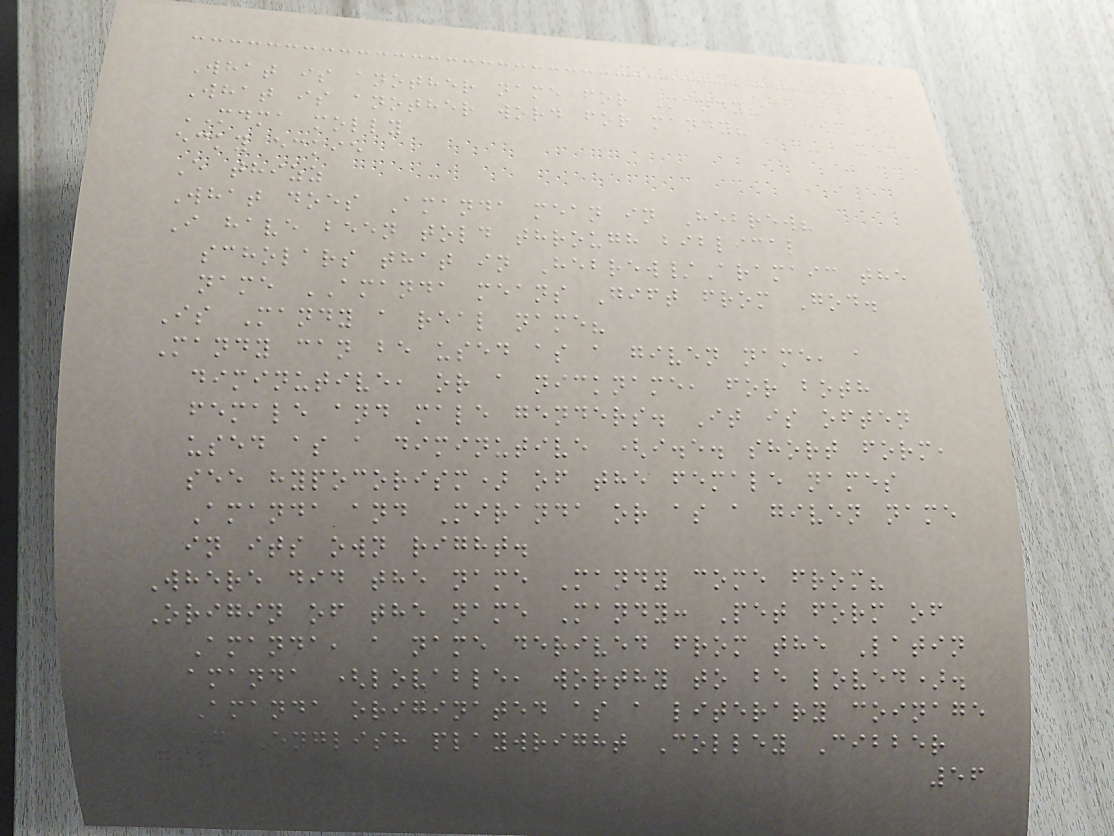What is another name for Mandy?
What is another word for mandy?
MDMA molly
ecky eckie
E thizz
What does Amanda mean in Hebrew?
I have been told through biblical
scholars that in Hebrew/Aramaic the
name AMANDA means Gift from God.
Is Mandy a real name?
Mandy can be used as a given name, a
diminutive, or a nickname, for both
female and male genders. It is often
used as a diminutive (i.e. short form,
see hypocorism) of the female names
Amanda and Miranda or as a given name
in its own right.
Where did the name Mandy come from?
Origin of the name Mandy: Pet form of
Amanda, a name derived from the Latin
amanda (lovable, worthy to be loved).
Amanda originated as a literary coinage
of English playwright Colley Cibber
56
